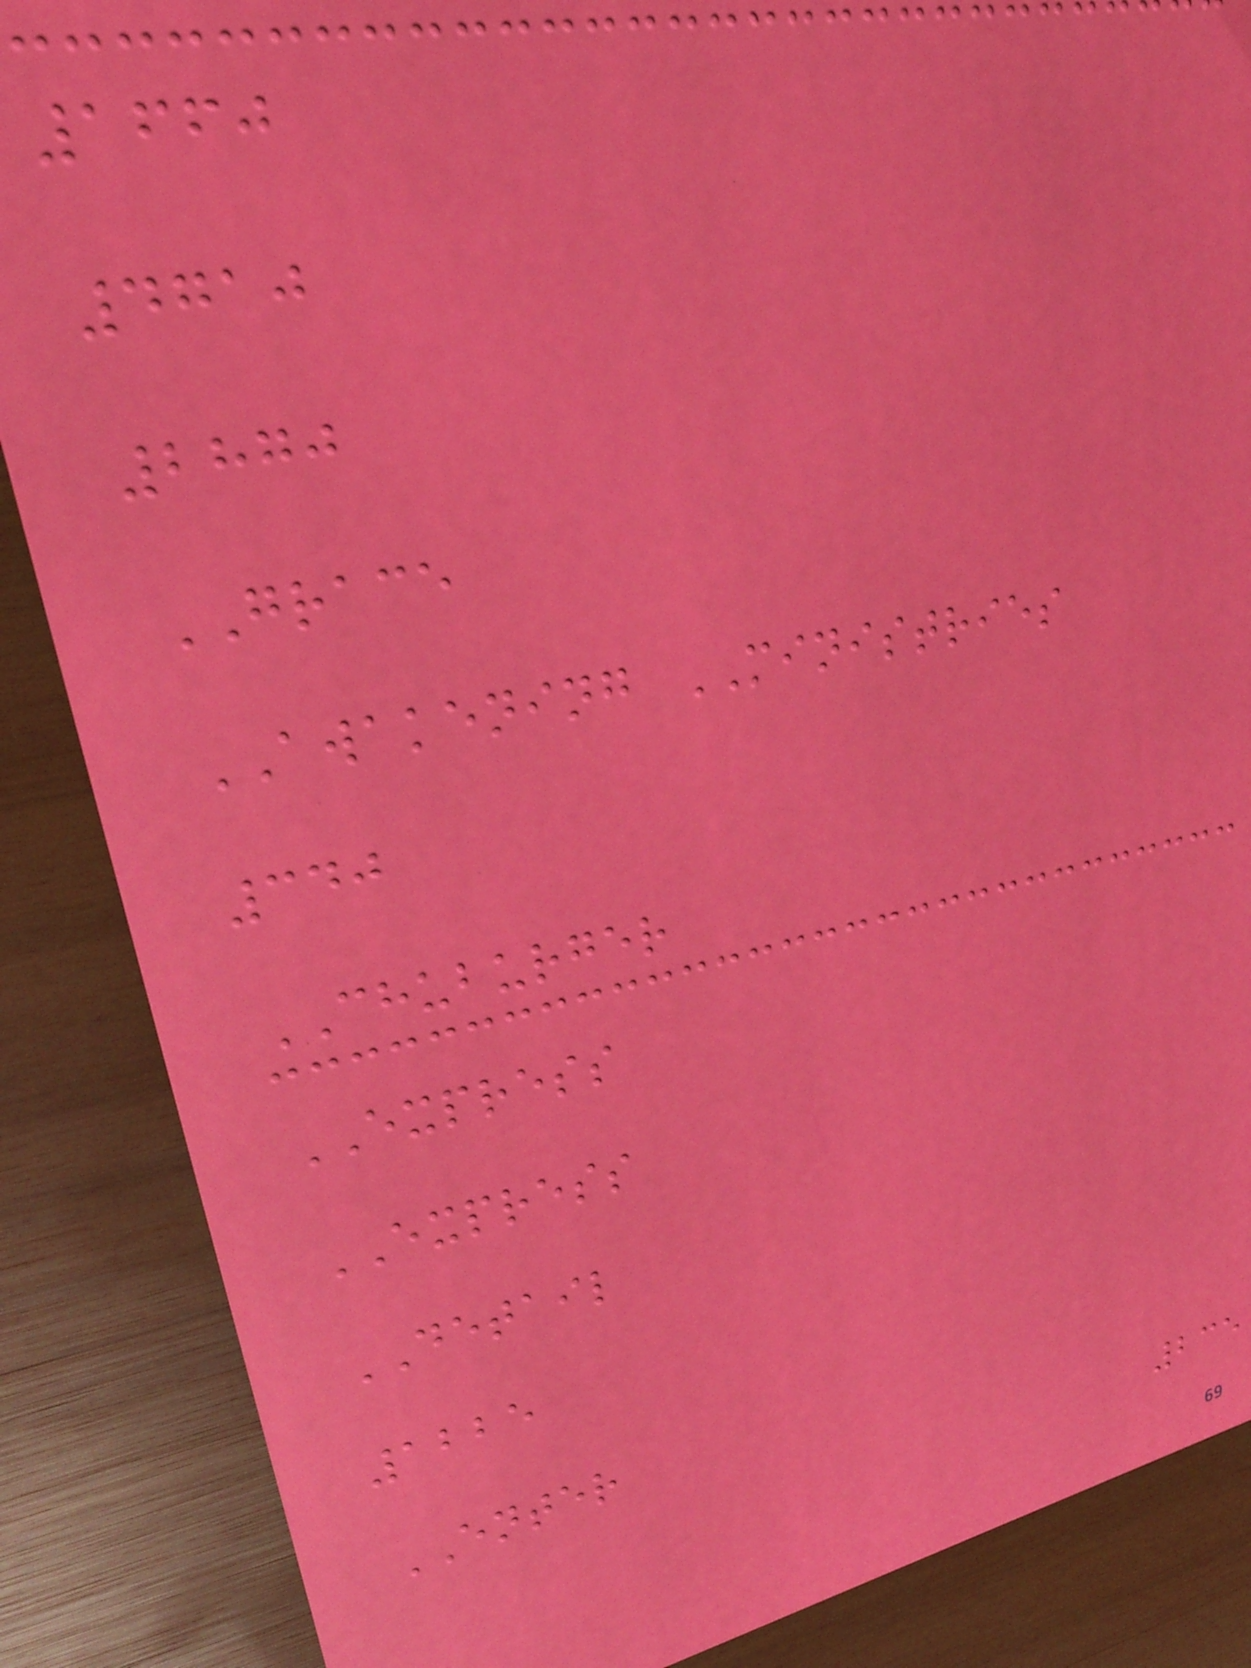1660
4710
2870
GRACE
AWAKENING MINISTRIES
340
CHUBURGER
EXPRESS
EXPRESS
DETAIL
1225
ENTER
235
